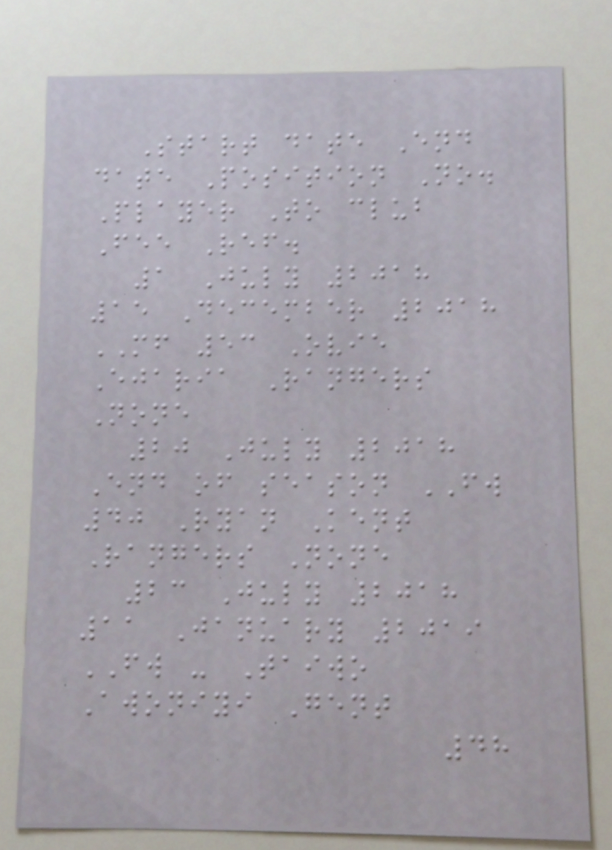Start date End
date Position No.
Player To club
Fee Ref.
1 July 2018
15 December 2018
MF 53 Ovie
Ejaria Rangers
None
20 July 2018
End of season FW
40 Ryan Kent
Rangers None
23 July 2018
11 January 2019
FW - Taiwo
Awoniyi Gent
48
